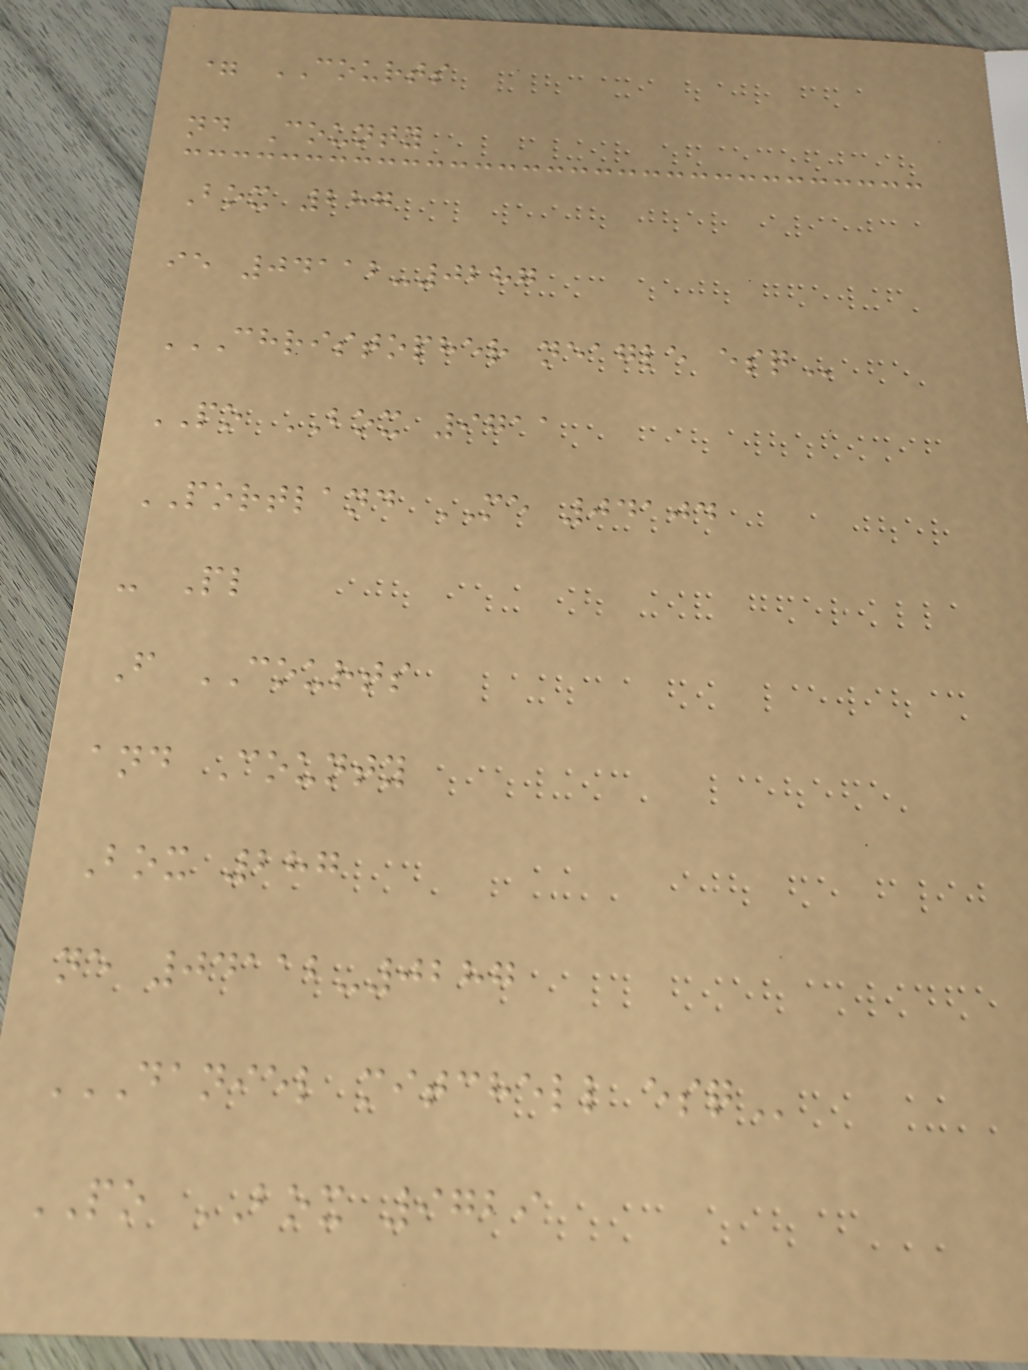= COURTS
nd County
Box 287
ie 04112-0287
CHRISTOPHER NEAGLE ESQ
PO BOX 9711
PORTLAND ME 04104
- Pl
F COURTS
and County
Box 287
ne 04112-0287
DANIEL MITCHELL ESQ
PO BOX 9729
